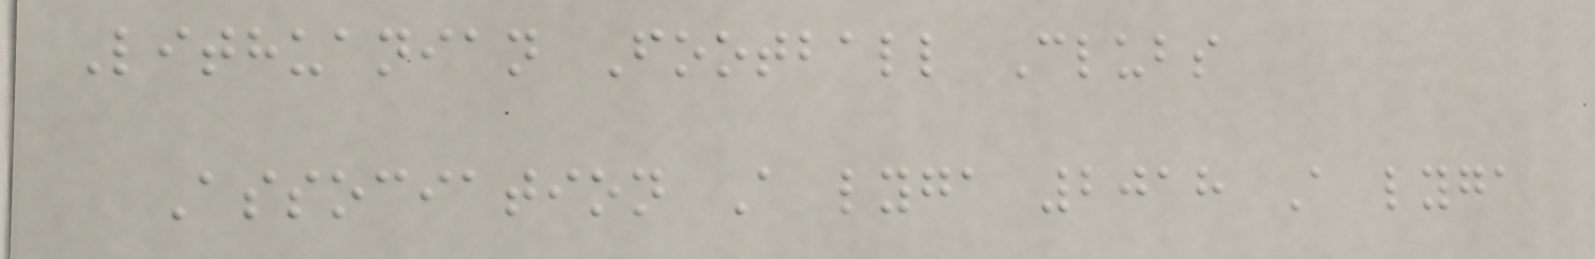Lithuanian Football Clubs
Association A lyga 2018 A lyga
